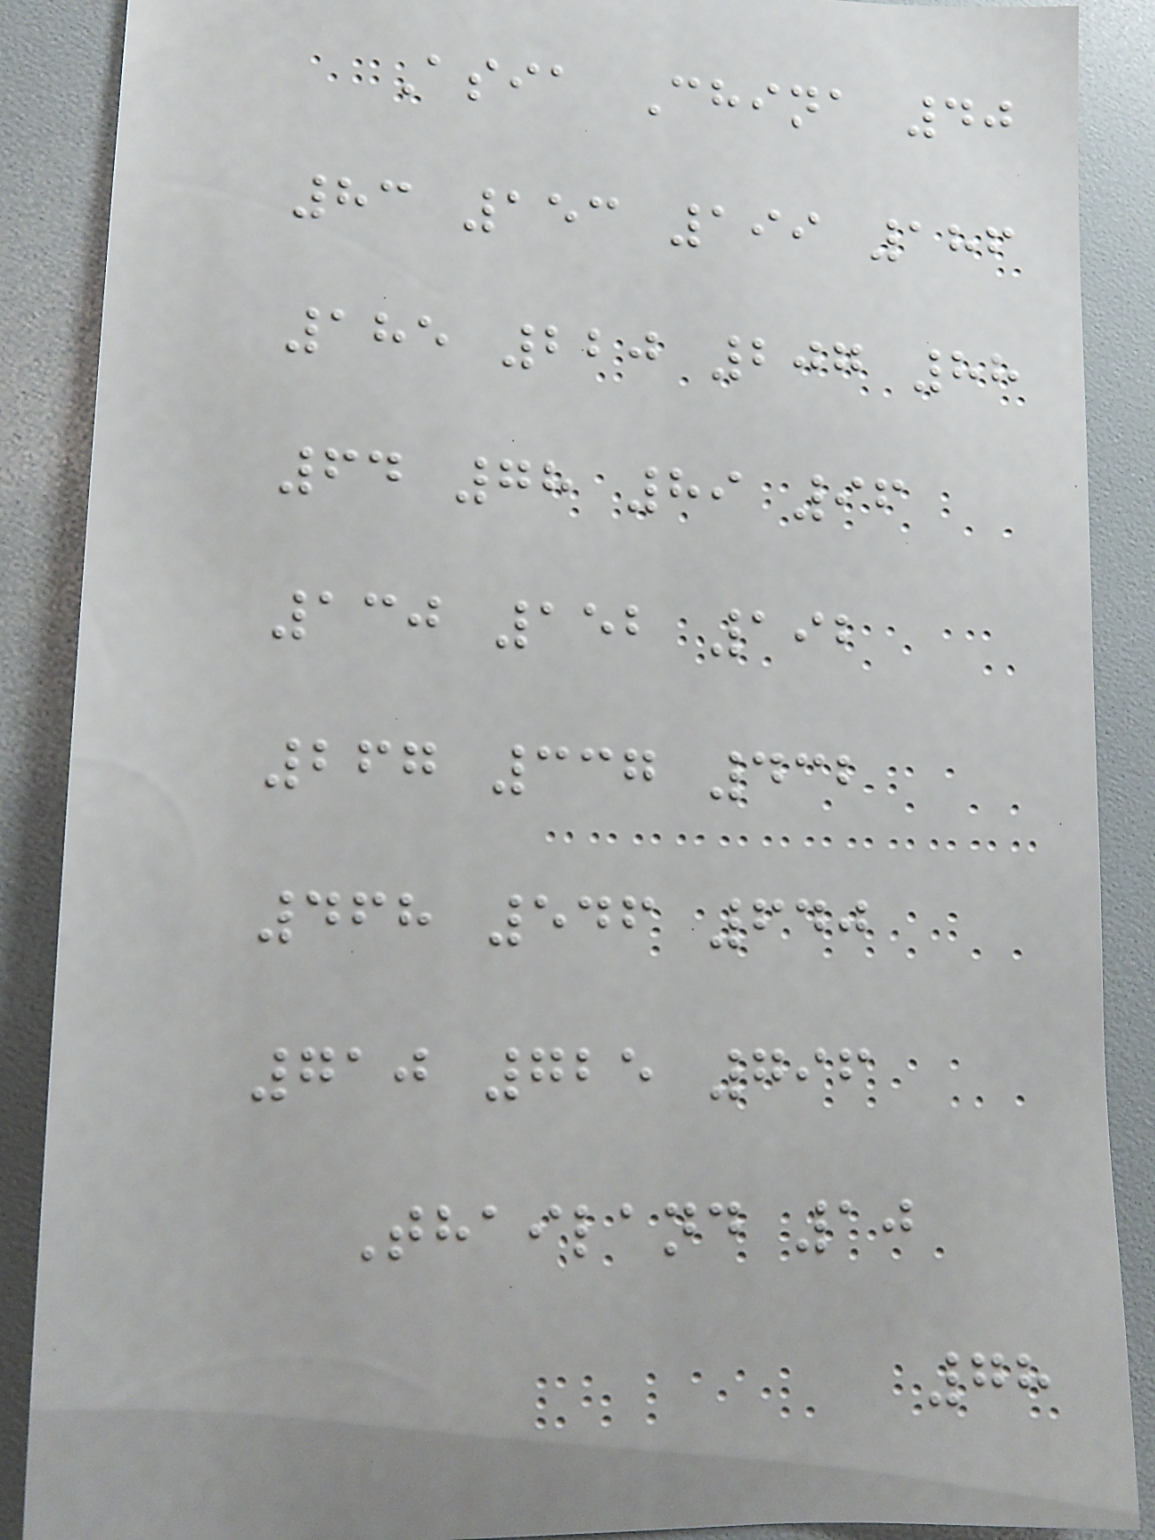Asia China 40
83 153 199 186
185 220 207 88
64 78 89 96
130 152 192
267 337 432
468 546 640
710 725 796
Thailand 10
78
